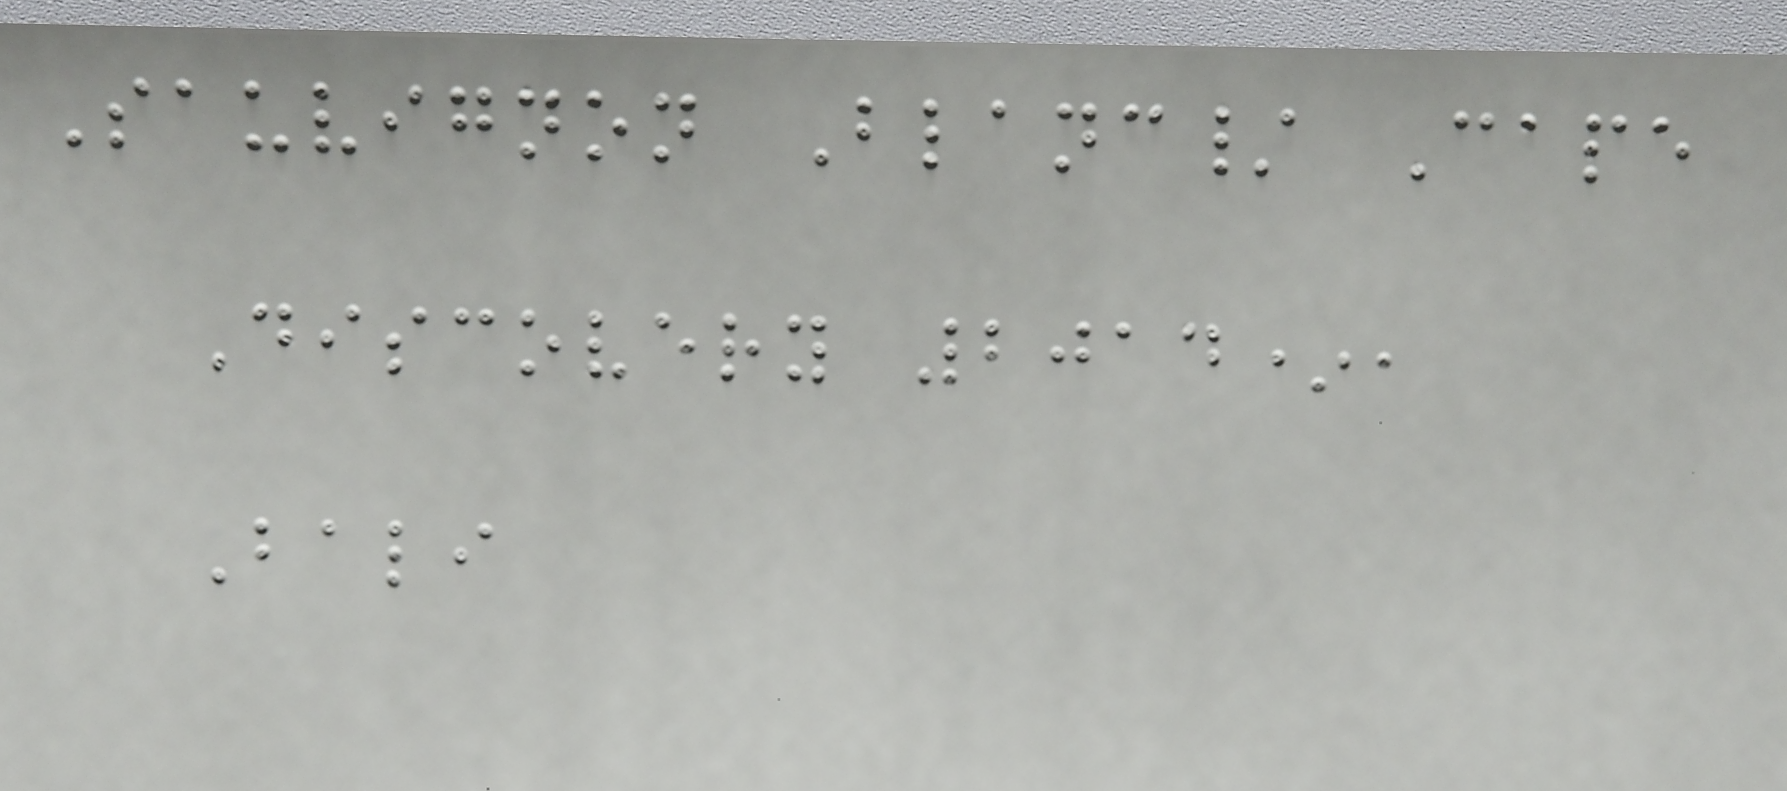Sauvignon Blanc/ Cape
Discovery 2014*,
Bali
